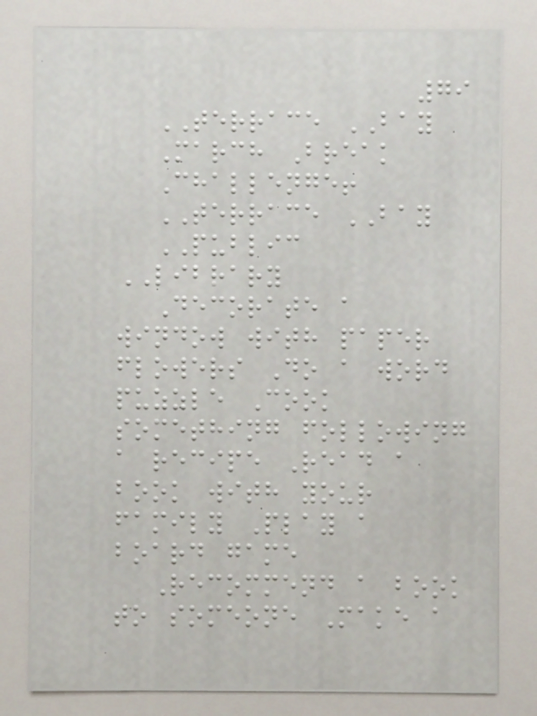79
TERRACE BAY
March Break
Challenge!
TERRACE BAY
PUBLIC
LIBRARY
Decorate a
window with paper
flowers Do a word
puzzle Cook
something following
a recipe Read a
book with your
family Play a
board game
Recommend a book
to someone Make a
